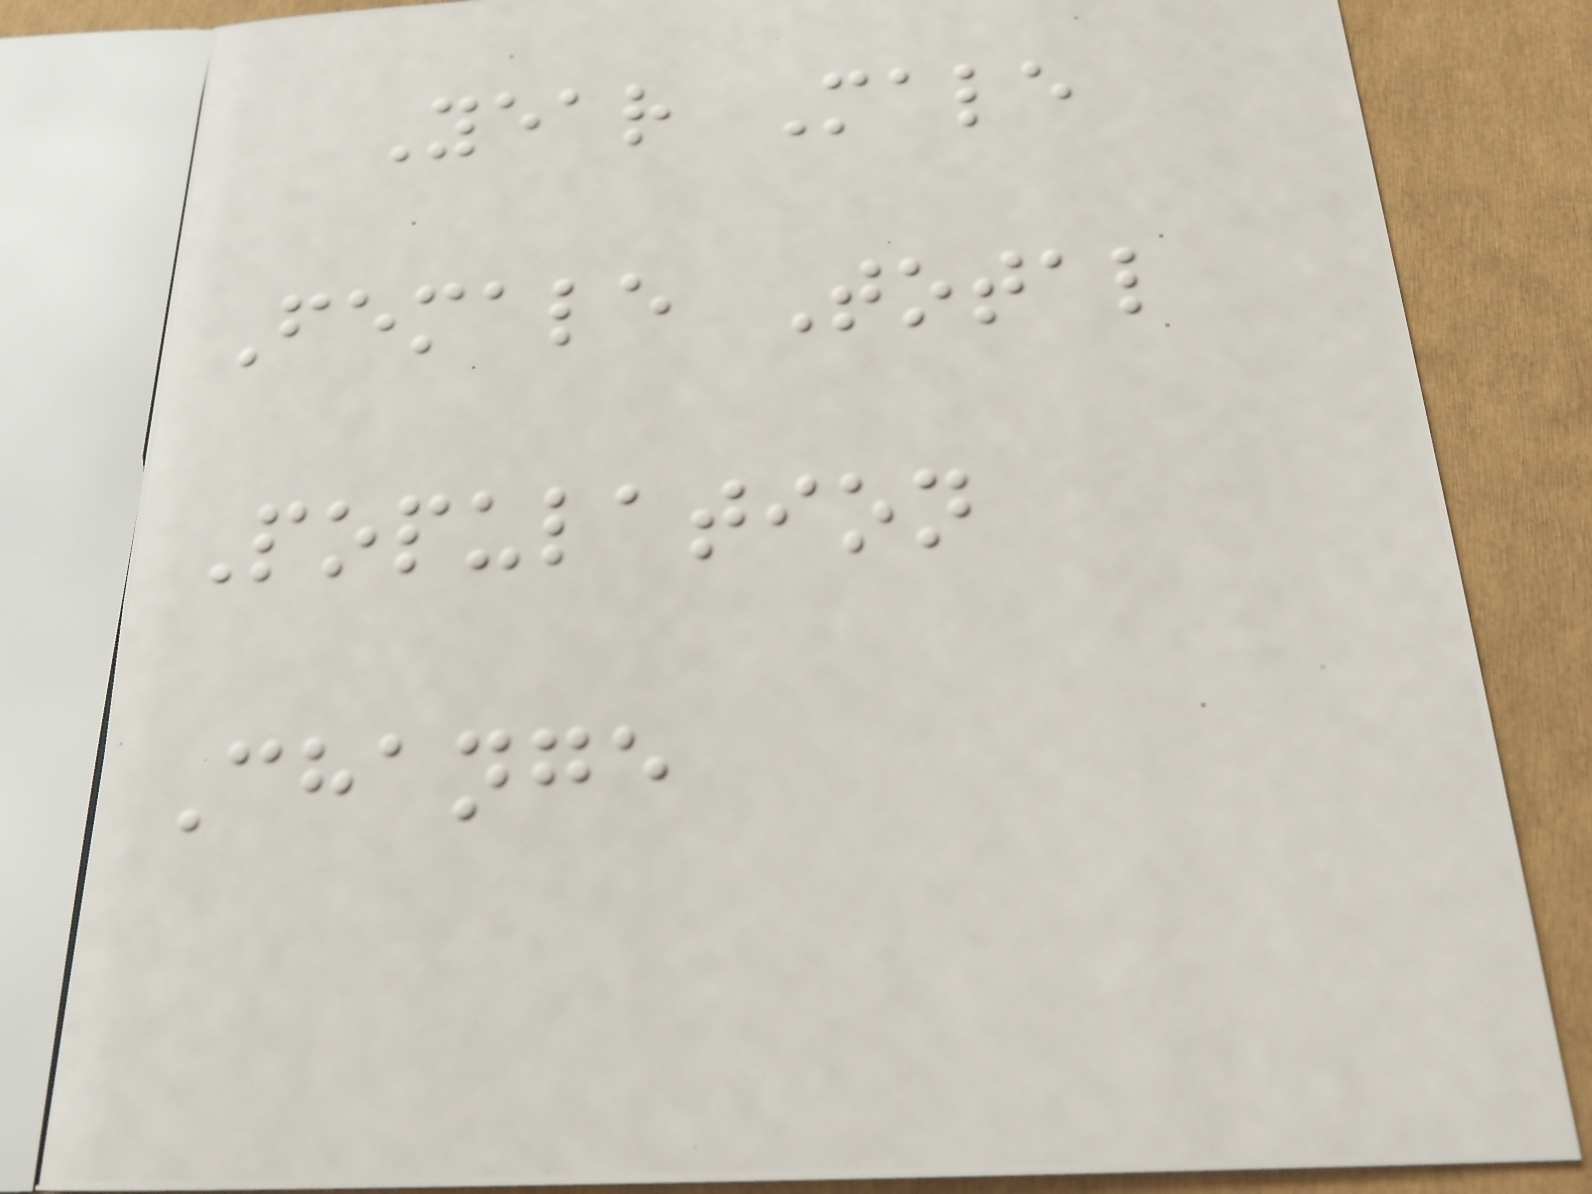Year Male
Female Total
Population
Change
